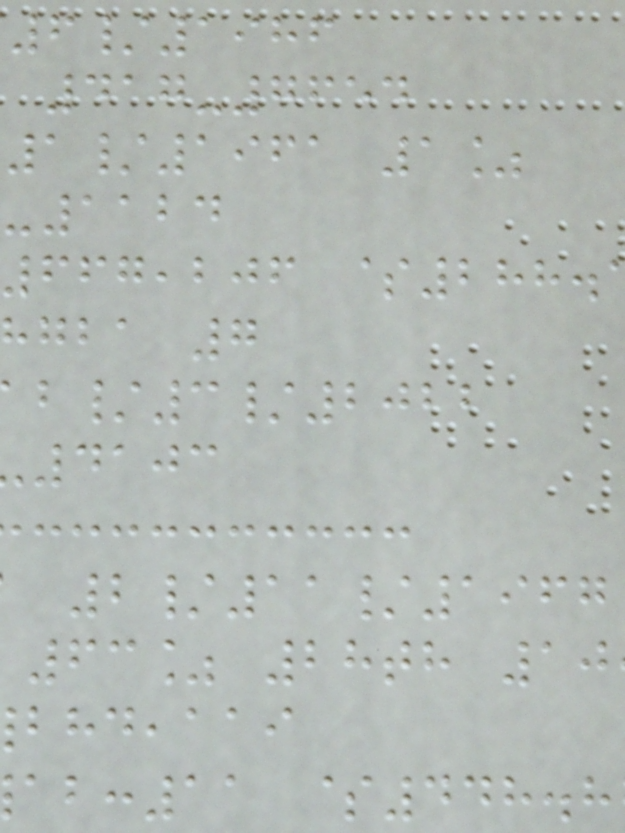6/1986
417-7654
1/1961 1%
-1124
667,206 $288.
gba 7
/3/2022
4103
2/11/1967
63% 28th 10
,aai
:11 $448.8
